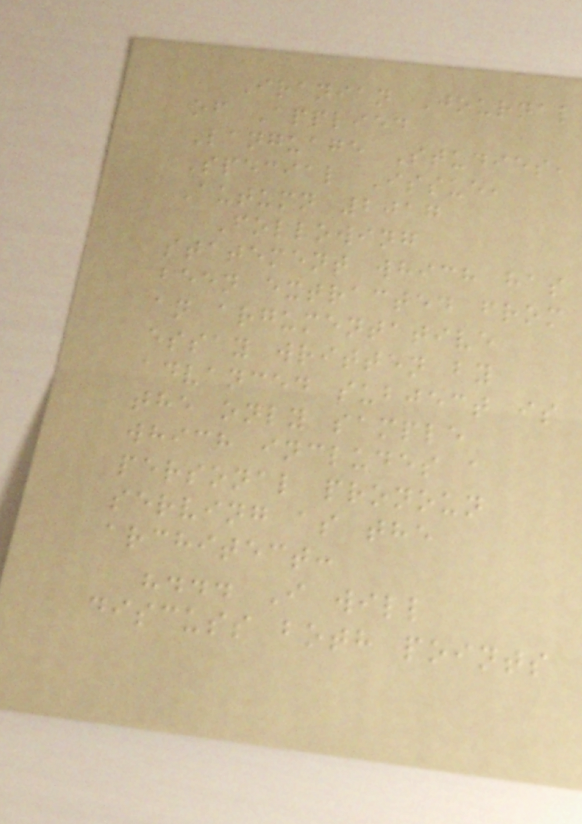Iranian Journal
of Applied
Language Studies,
Special Issue,
Autumn 2017
Following
statement which has
been extracted from
an argumentative
essay written by
advanced subject is
the only sample
which includes a
personal pronoun
serving as the
architect:
"... I will
discuss both points
